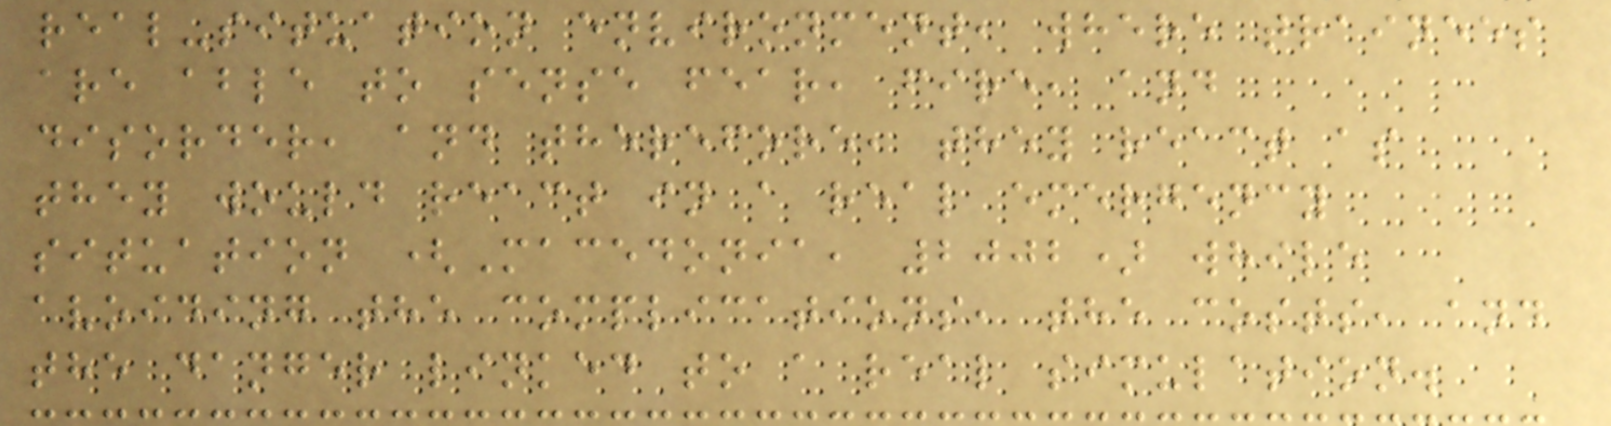real-situation environment, where trainees
are able to sense fear, fire, and
disorder, and therefore, they react as
they would react in a real emergency
situation (Macedonia, 2002) while
avoiding the complications, the costs, and
the danger linked to a real simulation.
